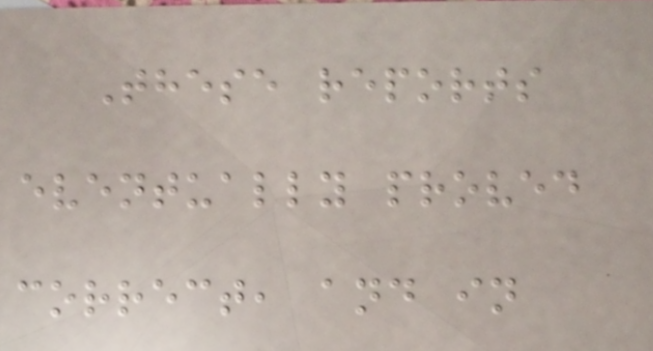These reports
eventually proved
correct, and in
